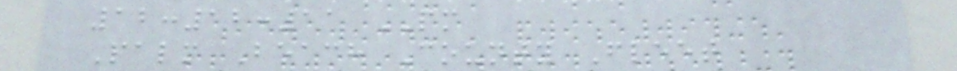12:12:11 PM
Palm Beach County Fleet
